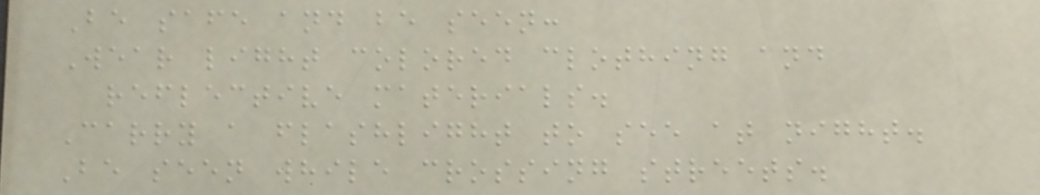Be safe and be seen:
Wear light colored clothing and
reflective materials.
Carry a flashlight to see at night.
Be seen while crossing streets.
